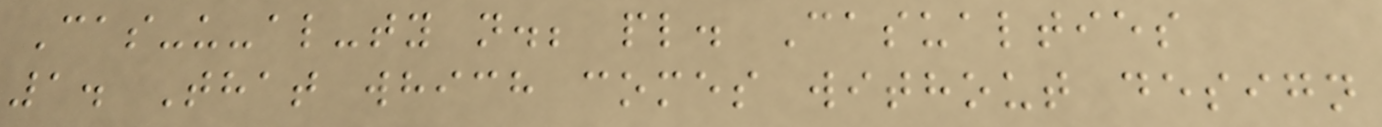Cas-u-al-ty n.; pl. Casualties
1. That which comes without design
